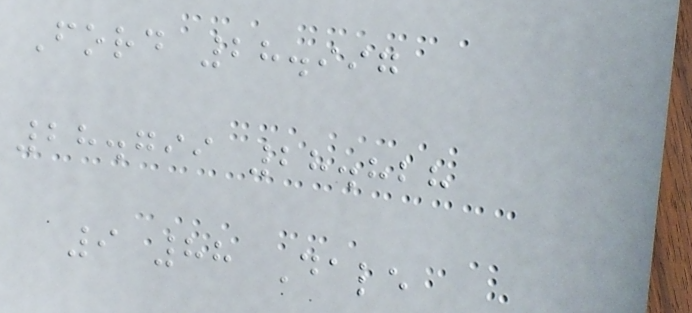Ford 28.997
28.799 28.828
9 88 Dale
